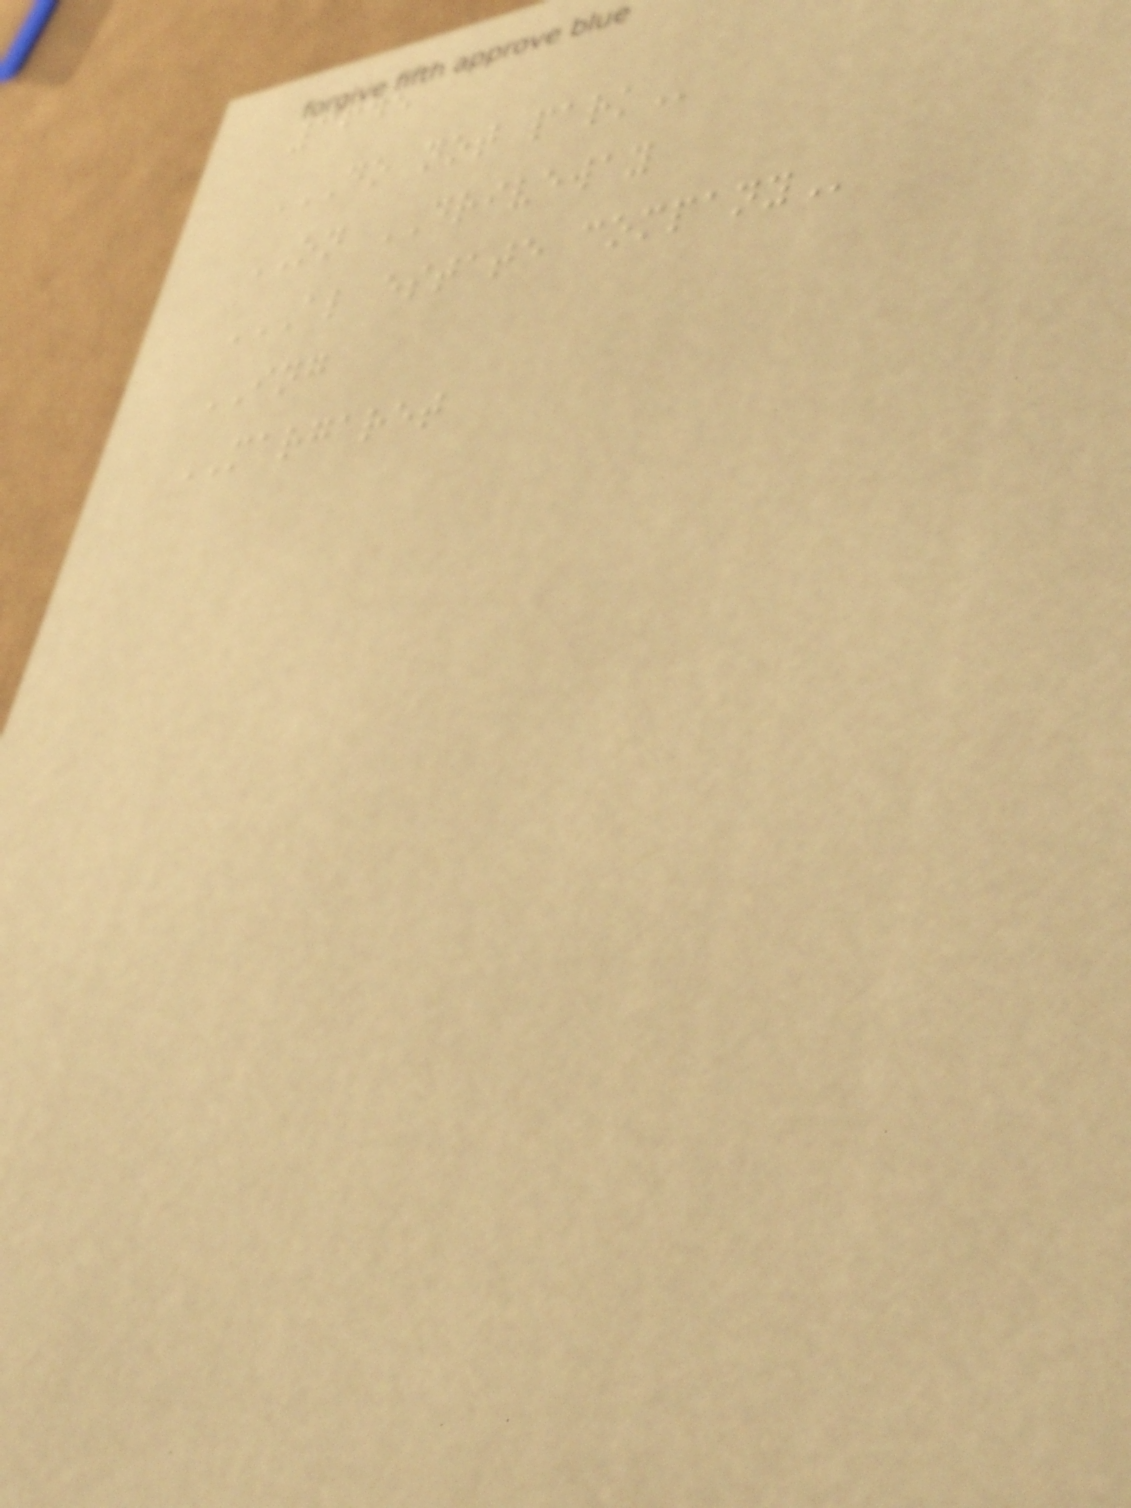3645
DO NOT PARK
ON DRIVEWAY
AL ESTATE COMPANY
ING
MARGARET
